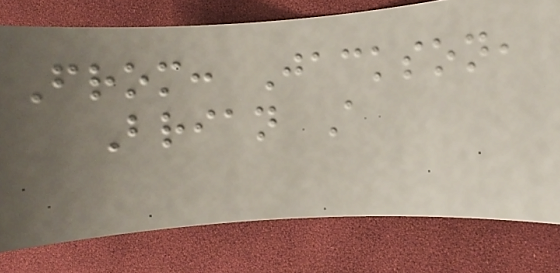From: Jackson,
Brian A
